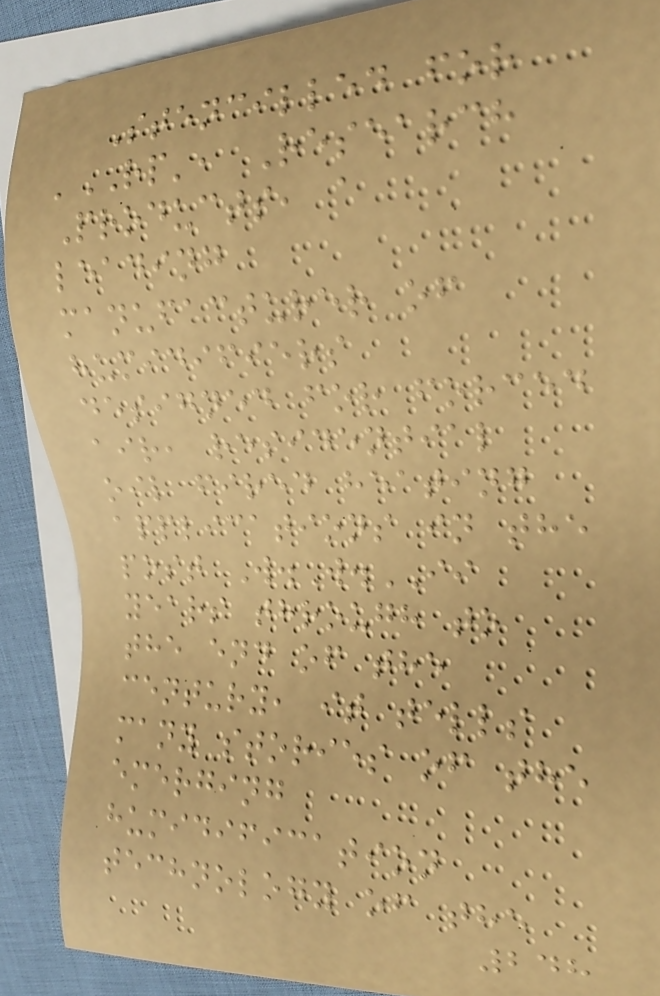Stencilled for
'RP', Research
Products, a
leading
manufacturer of
humidifiers
designed for forced
air, residential
oil fired heating
applications in the
post W.W.II
years through to
the end of the
century, it tells
many stories of the
emerging
humidification
technology of the
248
